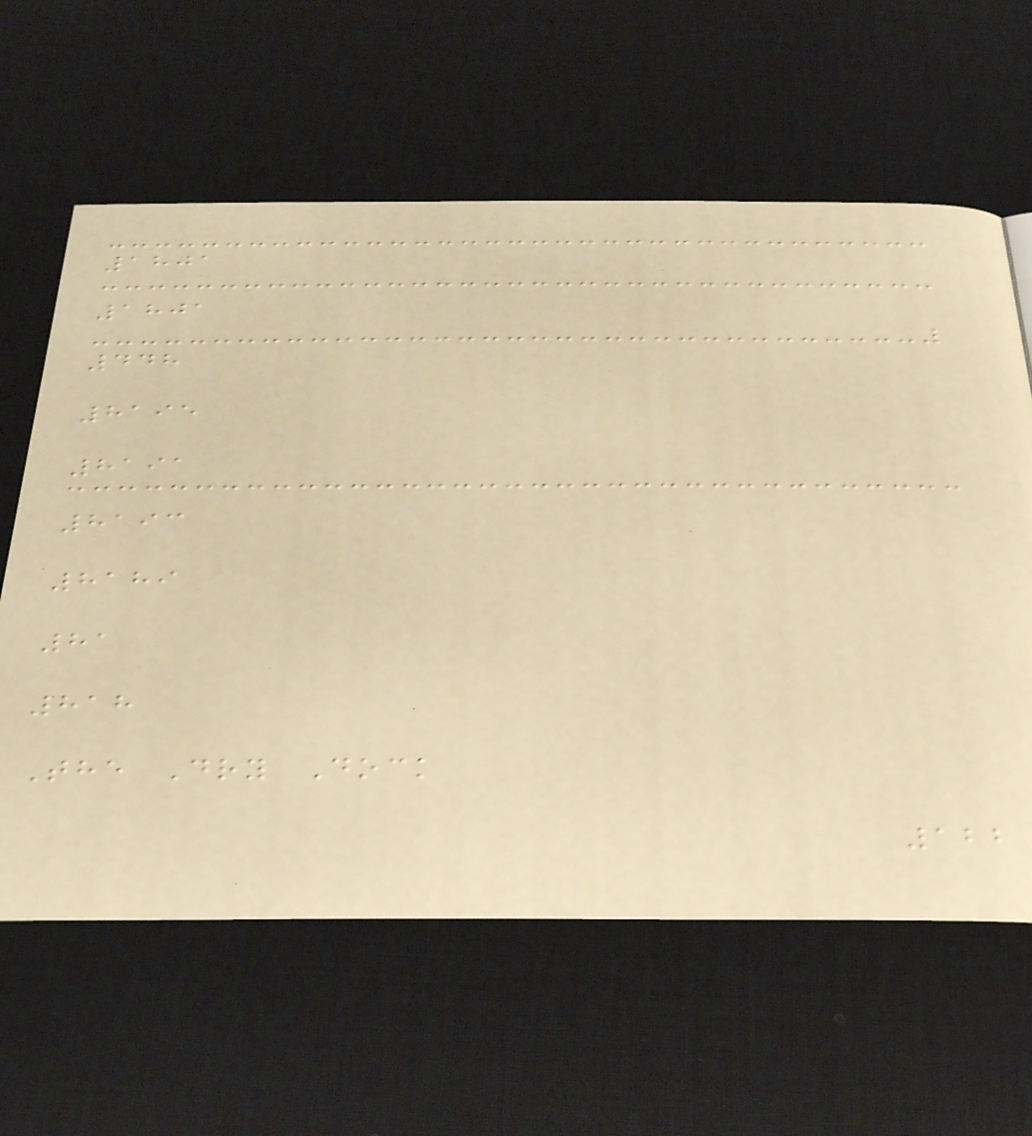1801
1801
448
8195
8191
8193
8189
81
818
The Dry Dock
122
